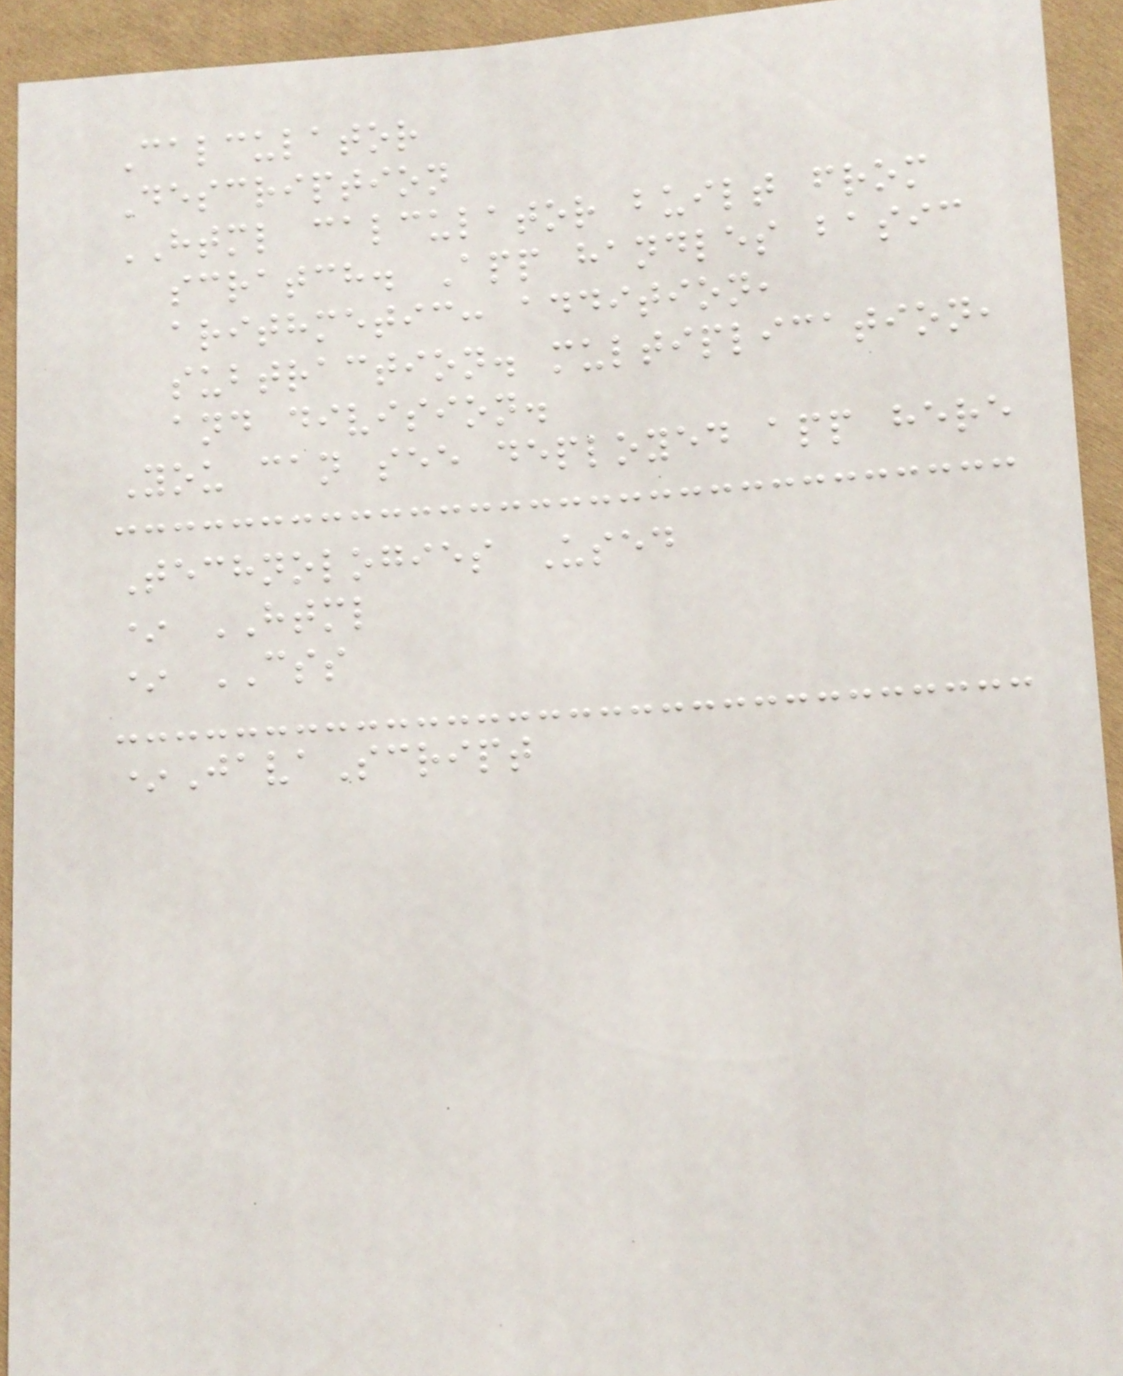Calculator
Description
HTML calculator built from
scratch. App handles basic
arithmetic: addition,
subtraction. multiplication,
and division.
You can see deployed app here
Technologies Used
* HTML
* CSS
*JavaScript
